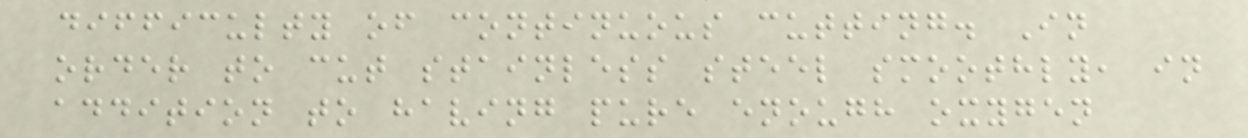difficulty of continuous cutting. In
order to cut stainless steel smoothly, in
addition to having pure enough oxygen
